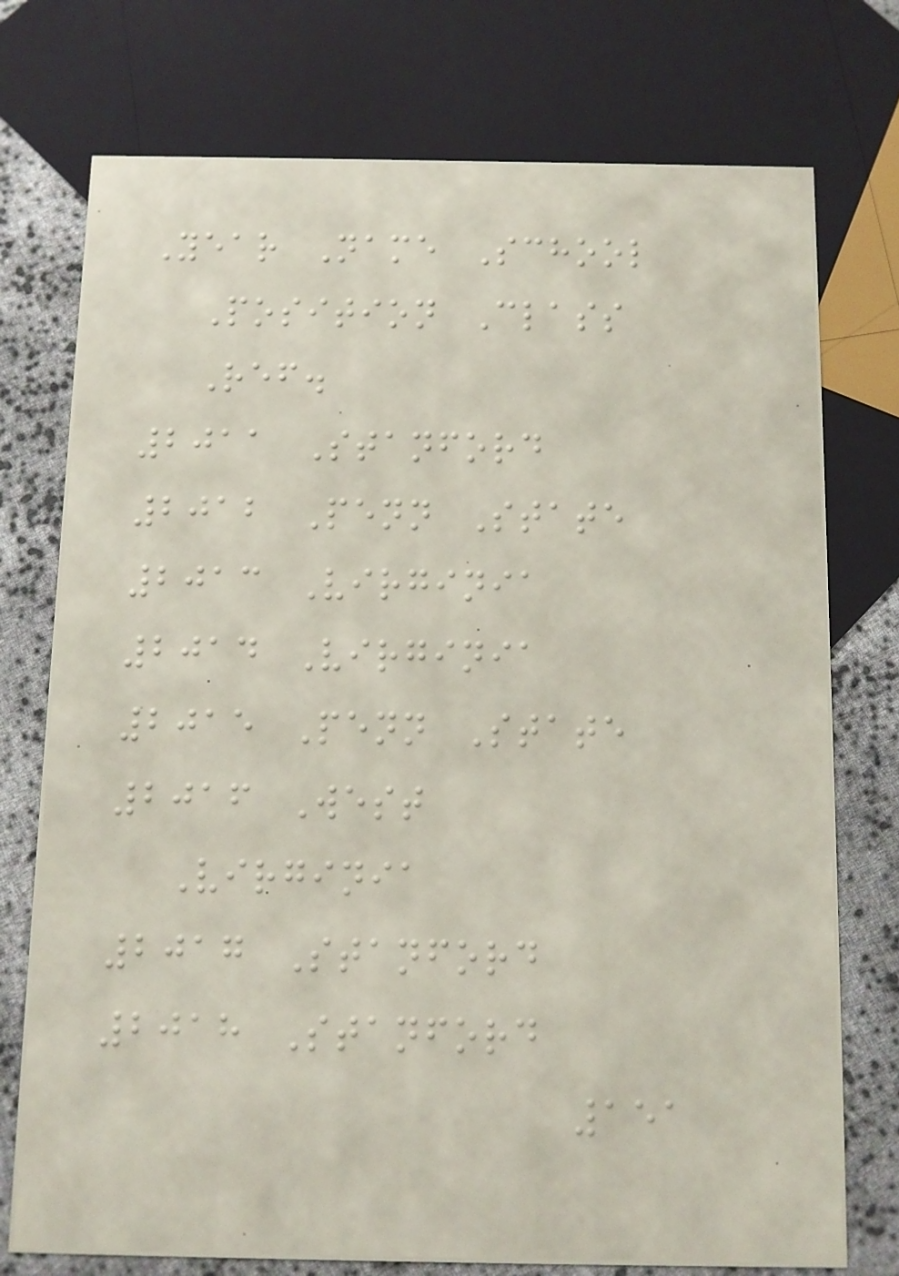Year Name School
Position Class
Ref.
2011 Stanford
2012 Penn State
2013 Virginia
2014 Virginia
2015 Penn State
2016 West
Virginia
2017 Stanford
2018 Stanford
151
